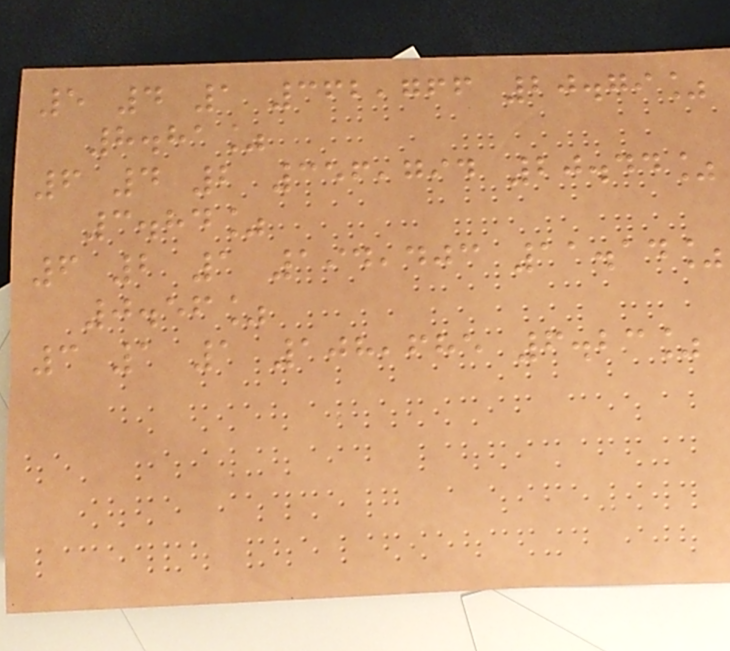5 4 1 362,766 20.79%
8.81%
6 4 2 356,794 20.44%
3.84%
6 2 1 194,403 11.14%
0.56%
3 1 1 108,685 6.23%
